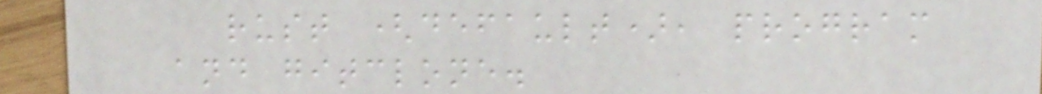rust (default), program
and gitclone.
